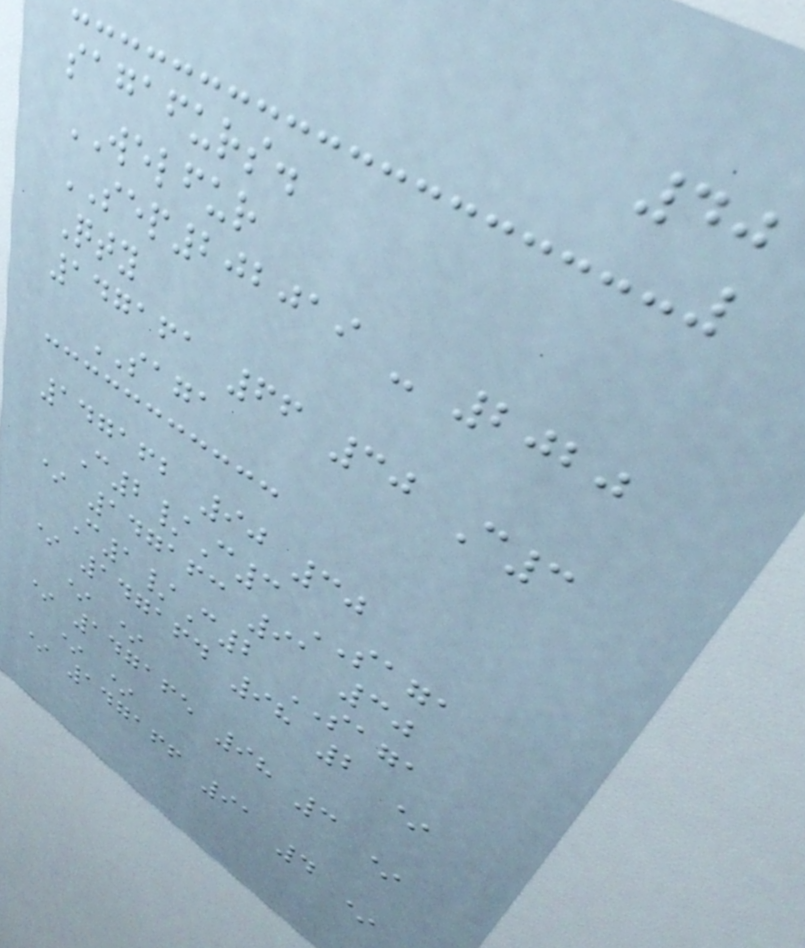40
sagafurs.
WELFUR
SEP202019 - 2020
Qty
147161 66 30 C3
SAGA
147162 90 30
C2/C3 SAGA
* 147163 91 30
C1/C2 SAGA
* 147164 98 2 *
* *
* 147165 98 3 *
* *
* 147166 91 4 *
